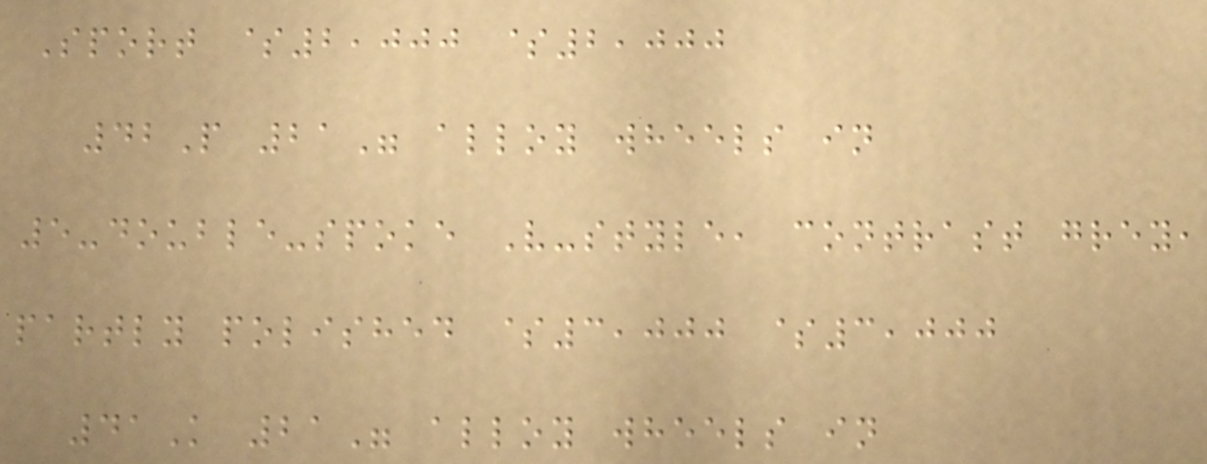Sport $2,000 $2,000
42P 21" alloy wheels in
5-double-spoke V-style, contrast grey,
partly polished $3,000 $3,000
41K 21" alloy wheels in
